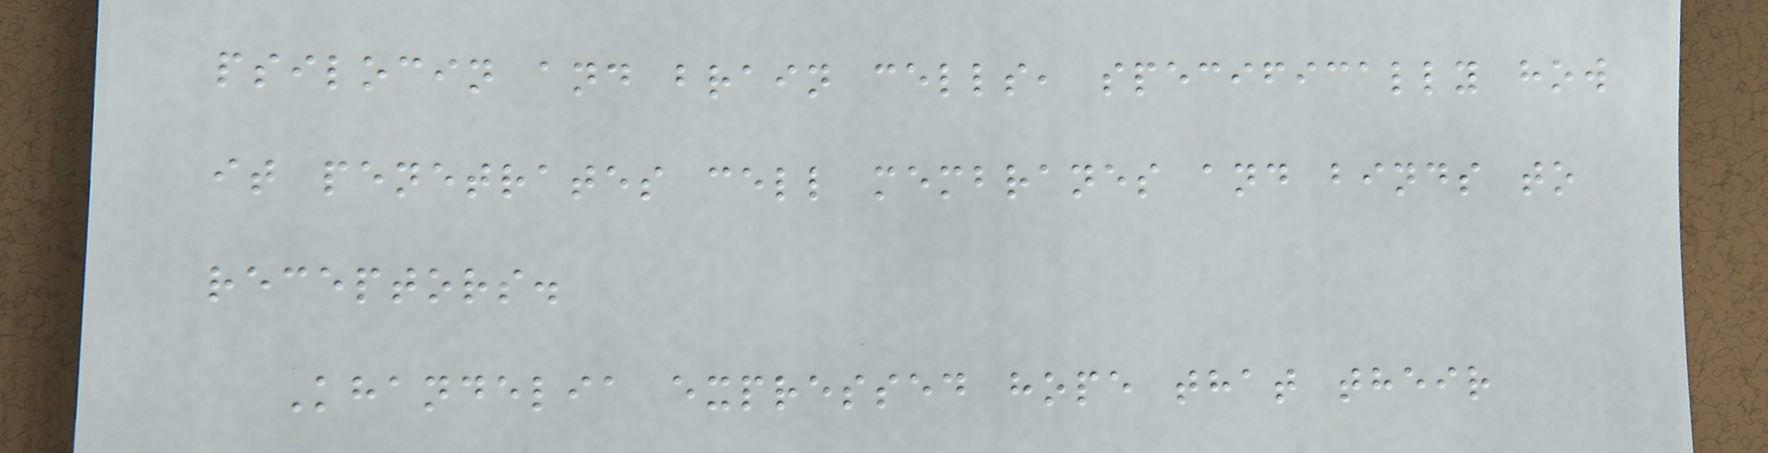psilocin and brain cells, specifically how
it penetrates cell membranes and binds to
receptors.
Khandelia expressed hope that their
